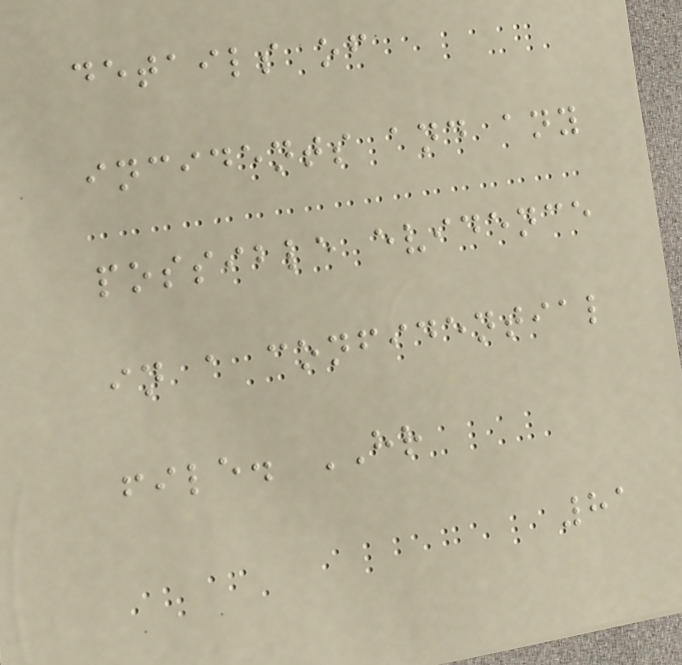details of
incidents and any
possible evidence
in a confidential
file. HR
81
